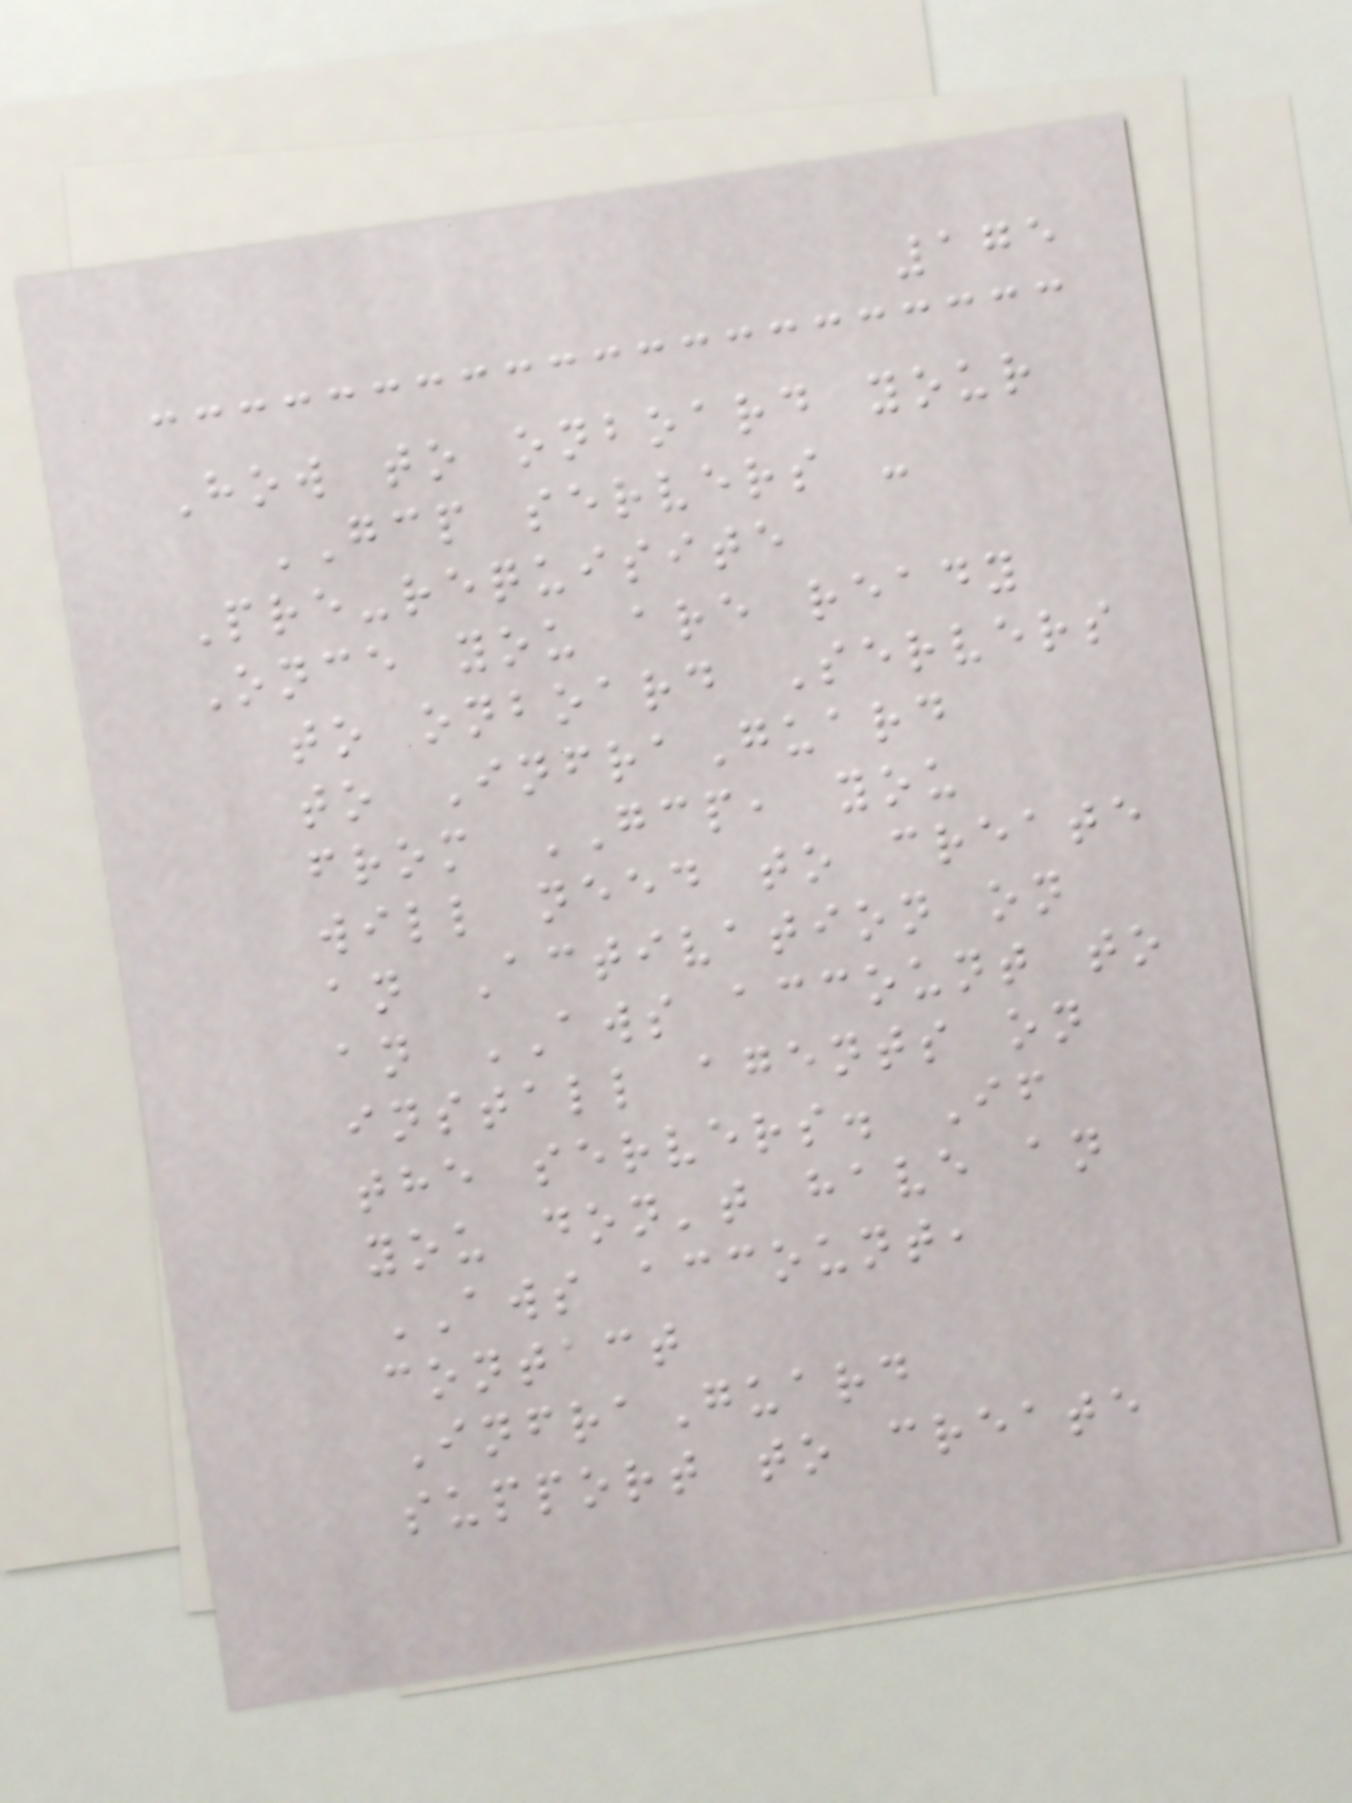175
How to onboard your
GCP servers -
Pre-requisite
Once you are ready
to onboard Servers
to InfraGuard
from GCP, you
will need to create
an Activation on
an AWS account to
install agents on
the servers. If
you don't have an
AWS account,
contact
InfraGuard
support to create
